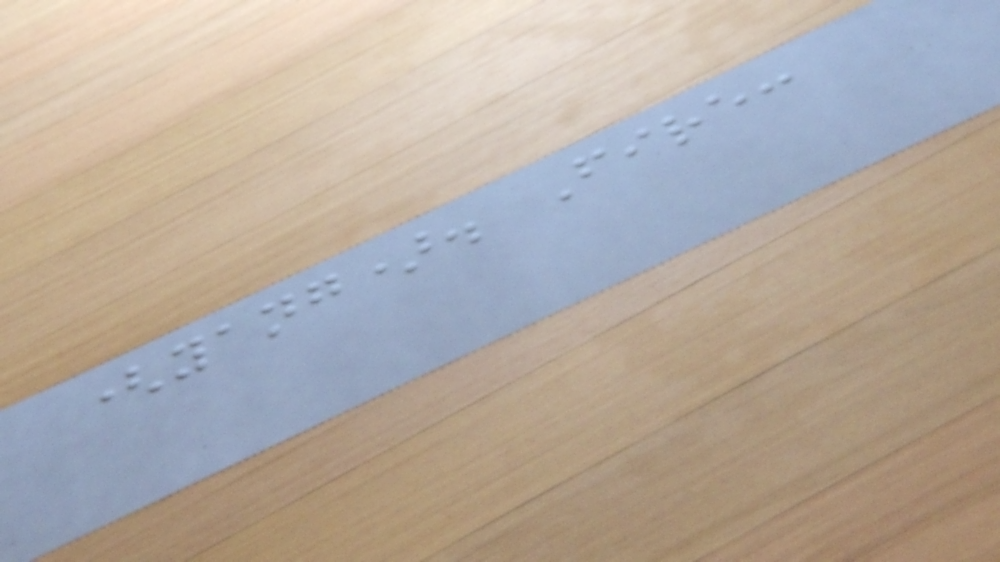(yang). Fire:
